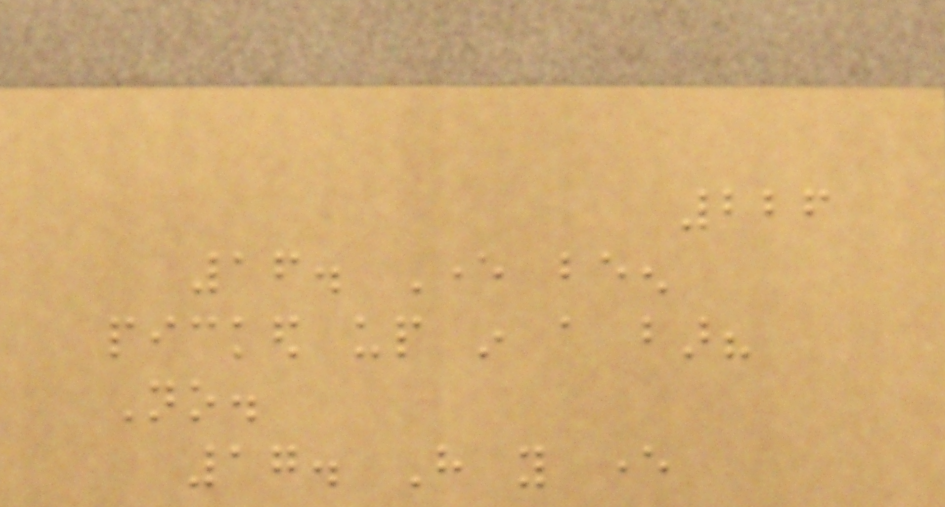226
16. Ever been
picked up in a bar?
No.
17. Have you ever
